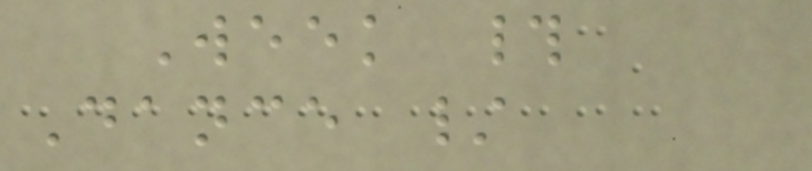Week #
Dance /
